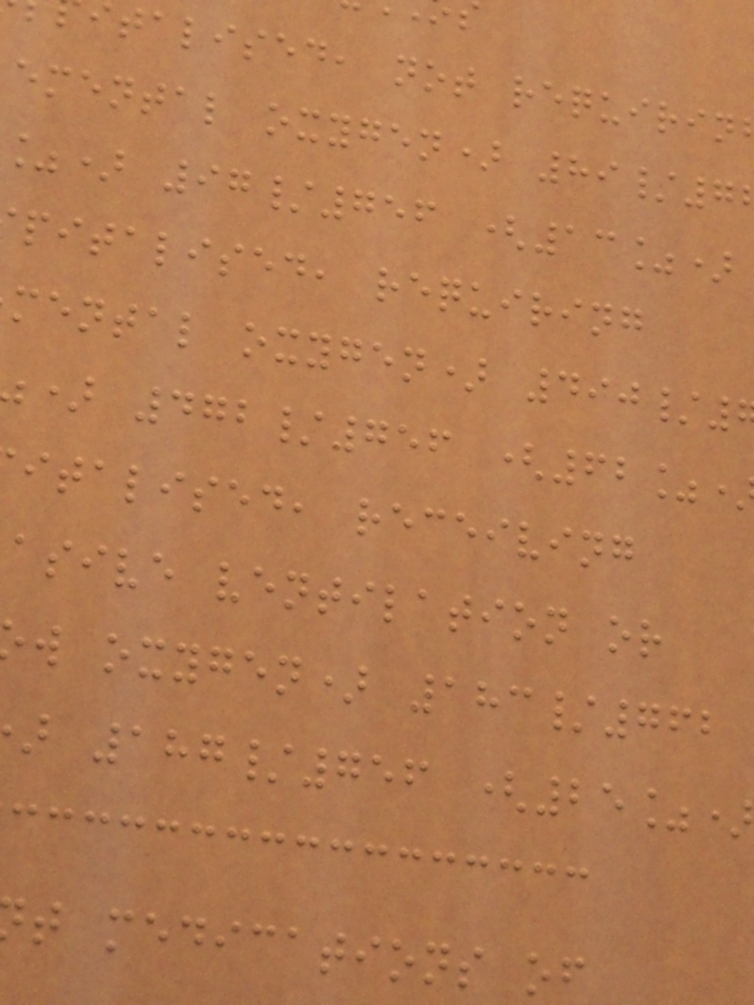talised, not requirin
emental oxygen) 89/7
%) 97/756 (13%)
pitalised, requiring
mental oxygen) 490/
) 472/756 (62%
italised, receiving
asive ventilation or
w oxygen) 183/762
187/756 (25%)
t medications of
